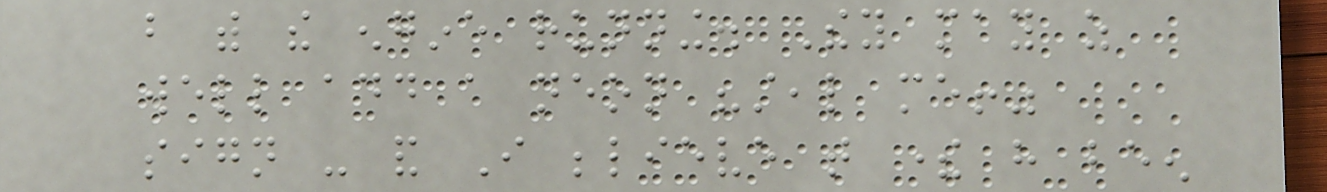but with the engine running. They may as
well add a neon "steal me!"
sign - and I believe that there have been
